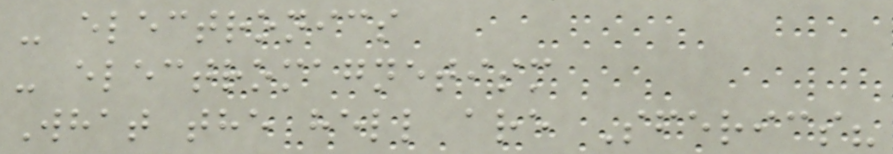- electronics
- electromagnetism
What the hell are Sferics?
